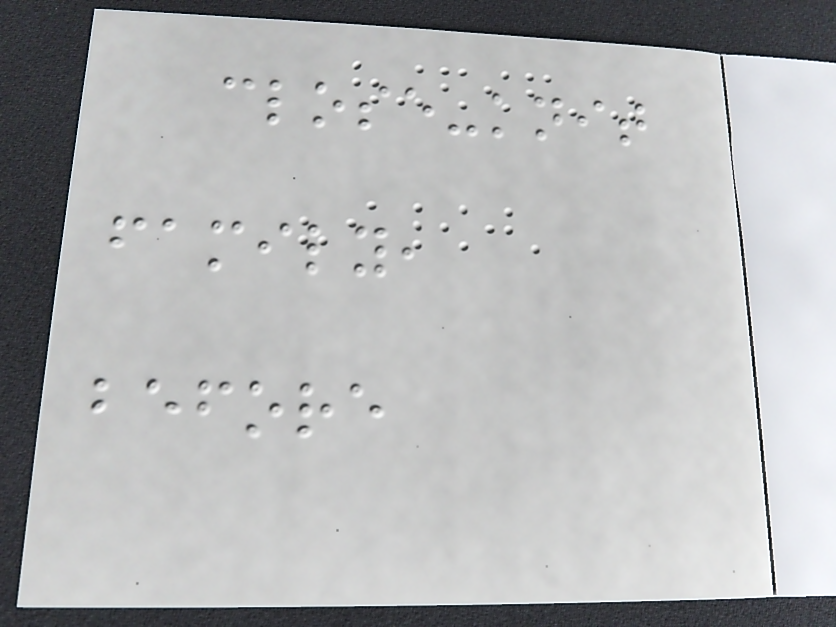close-knit
family,
before
